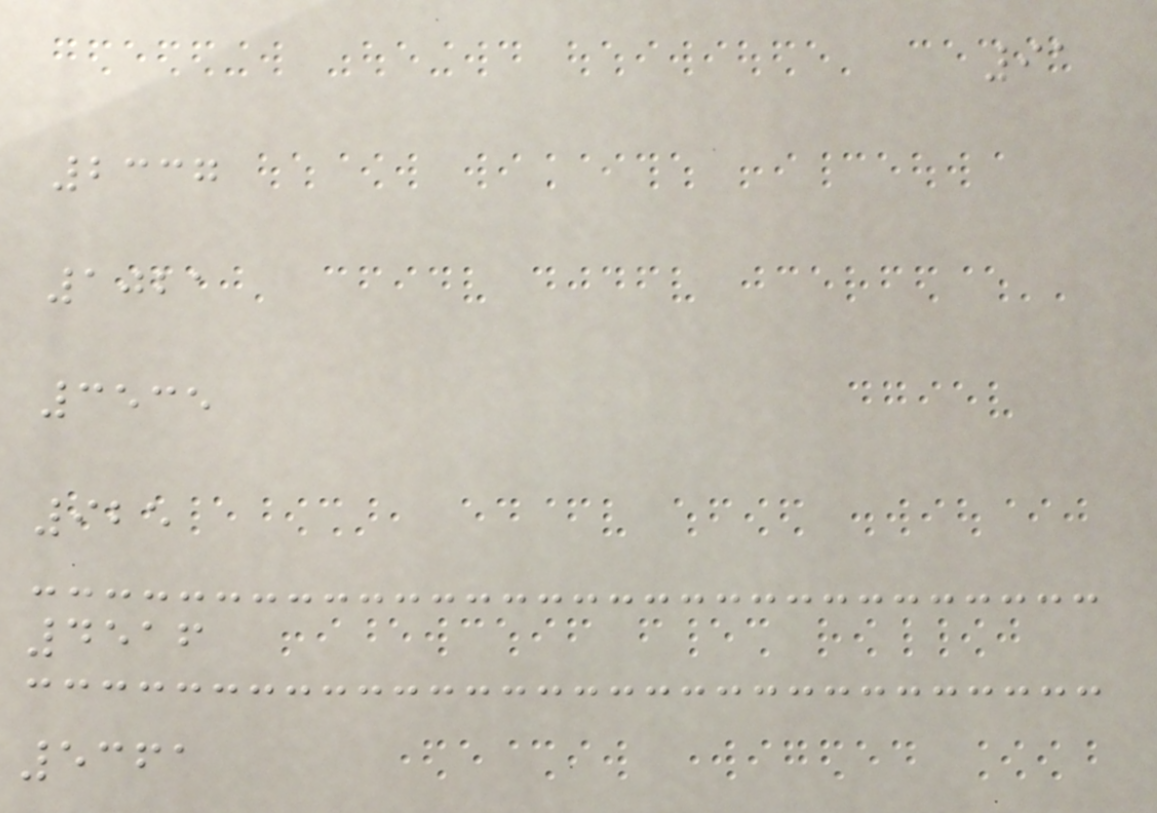91
2337
1021
3535
925
4516
5361
